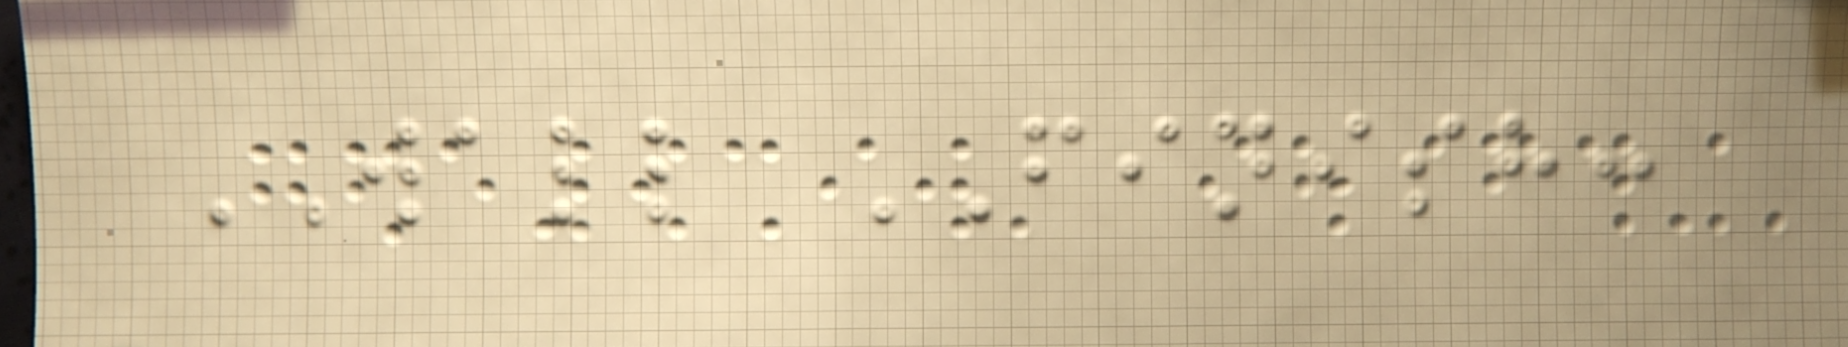WALL FINISH:
